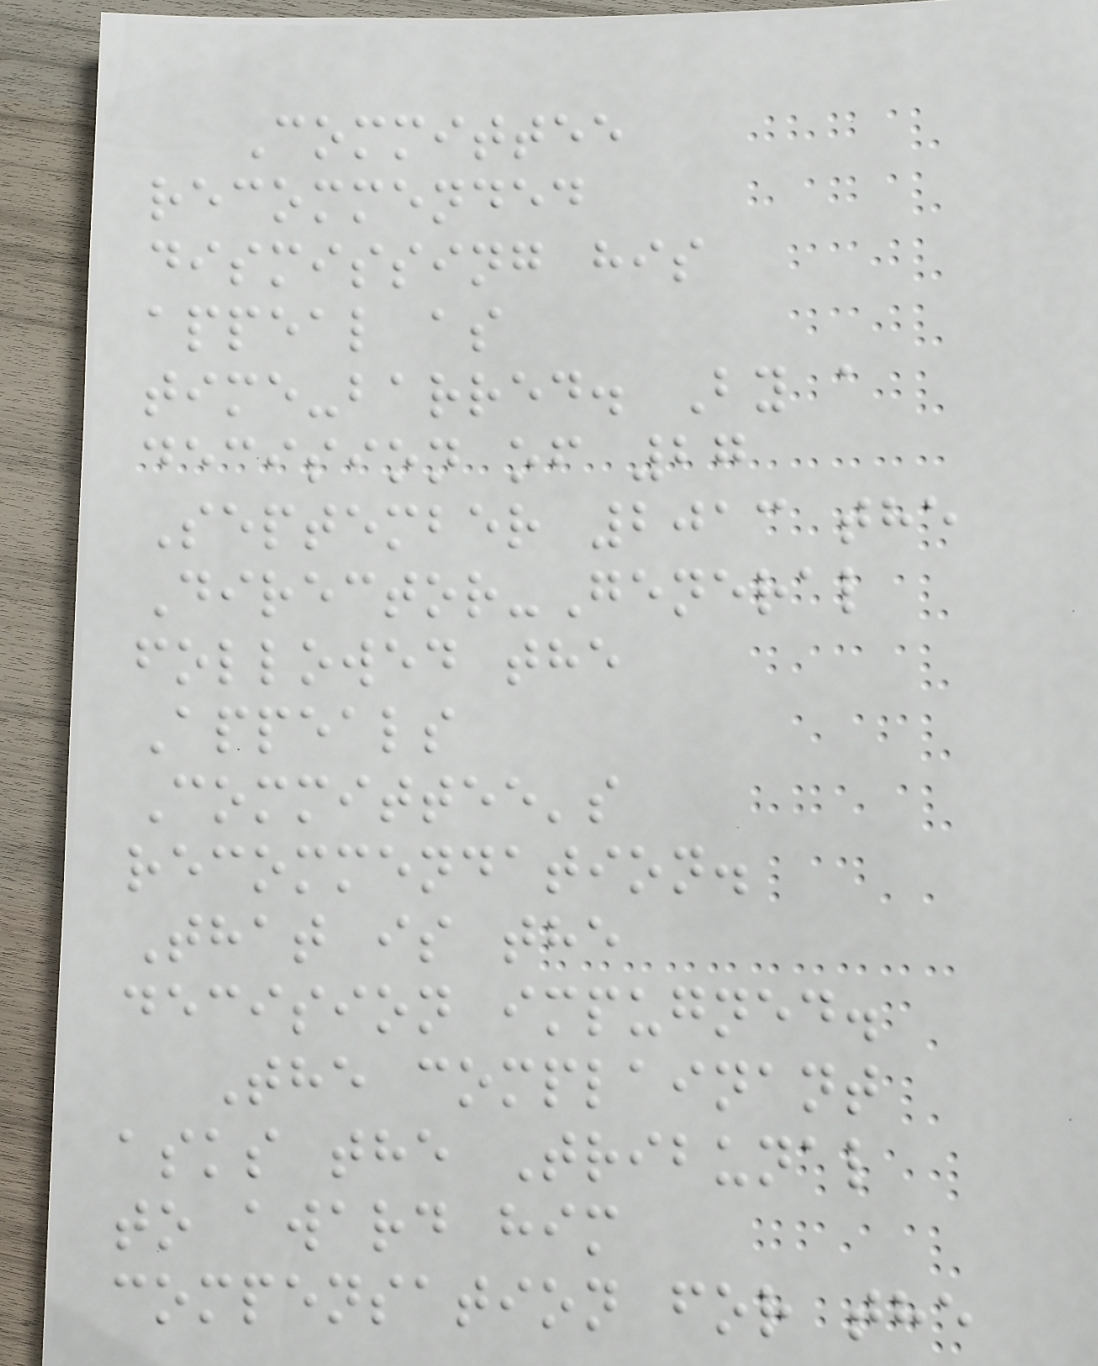Committee
recommended
dismissing his
appeal as
time-barred. By a
decision of 27
September 2013 the
Director-General
followed the
Appeals
Committee's
recommendation.
That is the
decision impugned.
The complainant
asks the Tribunal
to award him
compensation for the
